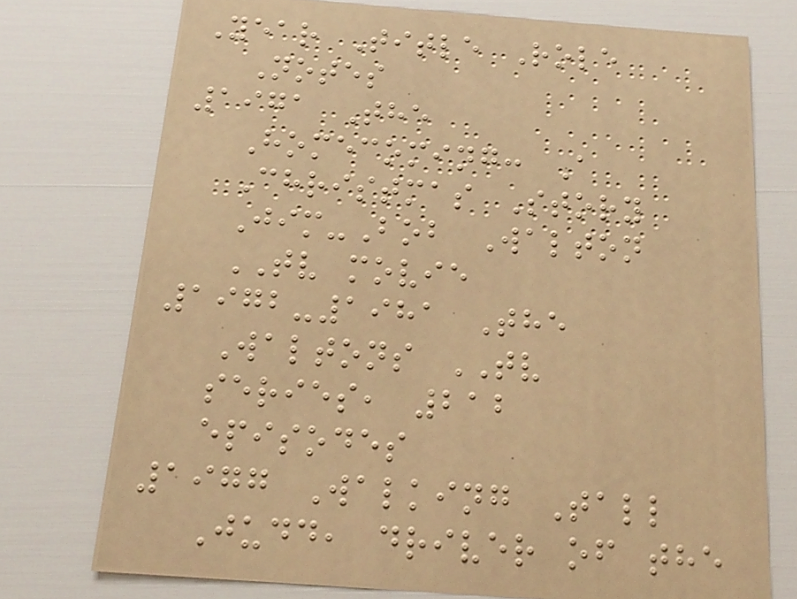Year Title Role
Notes
1971 The
Homecoming: A
Christmas Story
Jim-Bob Walton
TV movie
1972-1981 The
Waltons TV
series, 212
episodes
1977 Walking Tall
Judd, driver of the
